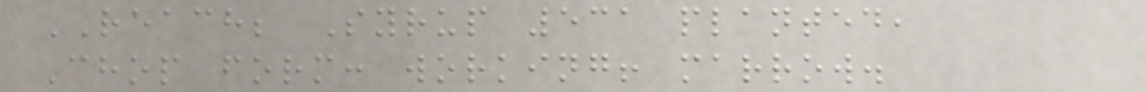REACH; Syrup 531 planted,
Chop form: working! marrow.
